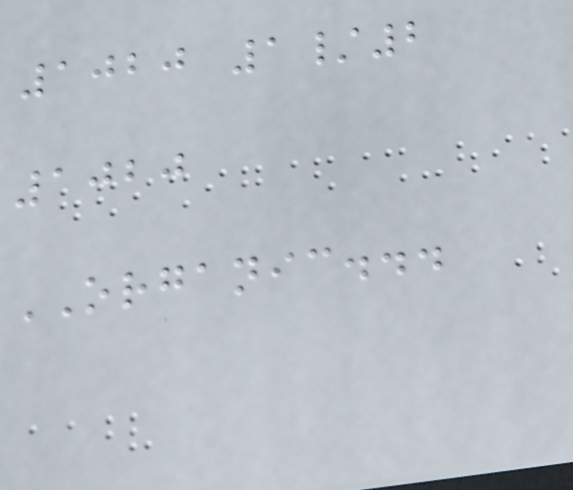1020 1/2
1020
ORGANIC...
